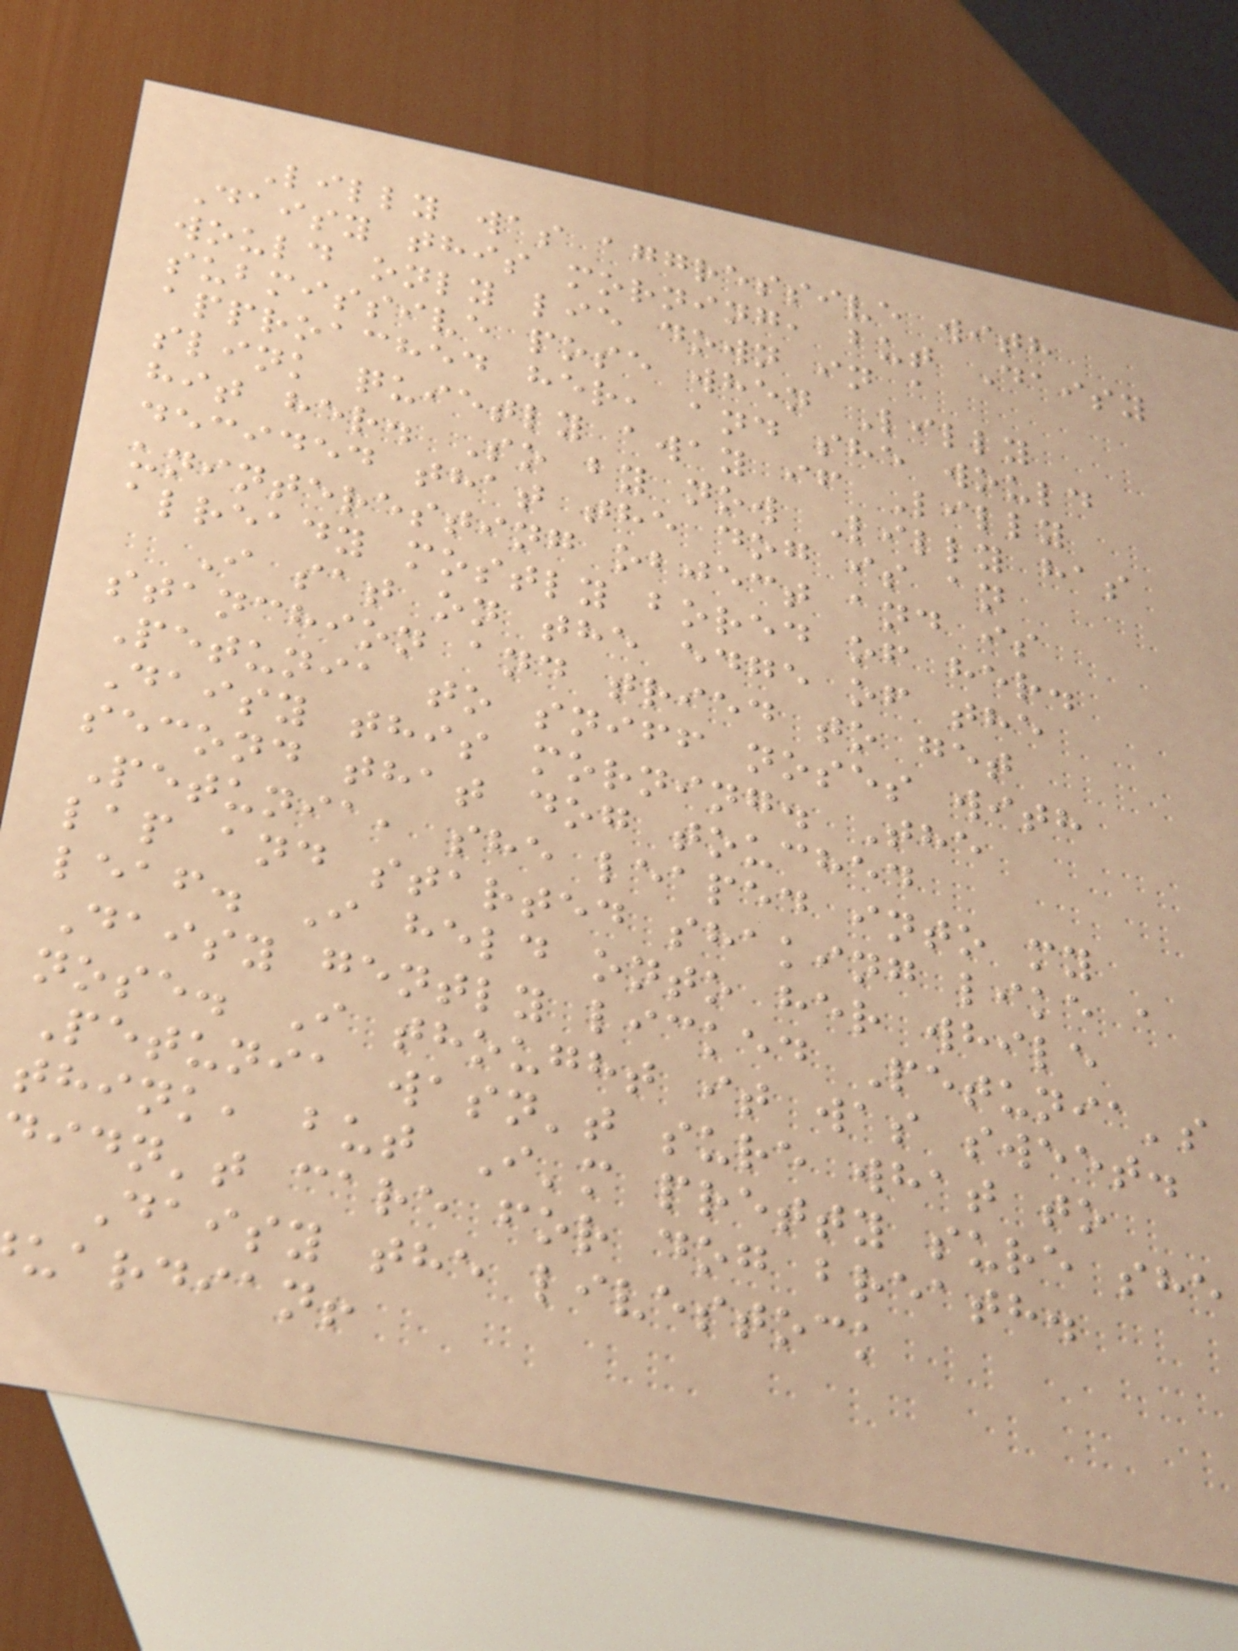Lilly was aggressive with
Daisy this morning, but Daisy
would only lie down in a
submissive pose when Lilly
approached her, and she would
slink quietly away if Lilly
hit her. So by now Lilly has
decided that the dog is an
uninteresting object and is
already mostly bored of her.
I sat on the edge of the
stanchion and tried to get
Petunia to sniff noses with
Daisy this morning. The
second that dog touched
Petunia, she leaped into my
lap and started shaking like a
leaf. I held onto her while
Daisy gently licked Petunia's
nose. I thought it was sweet.
Petunia wasn't sure what to
think, but I'm pretty sure she
didn't care for dog breath.
Daisy the livestock
uardian!
